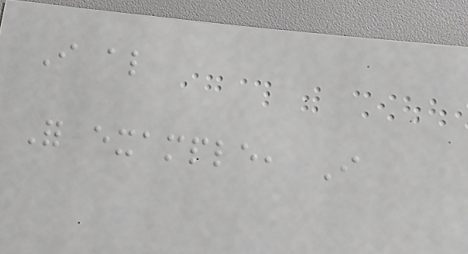I also
For example, I
